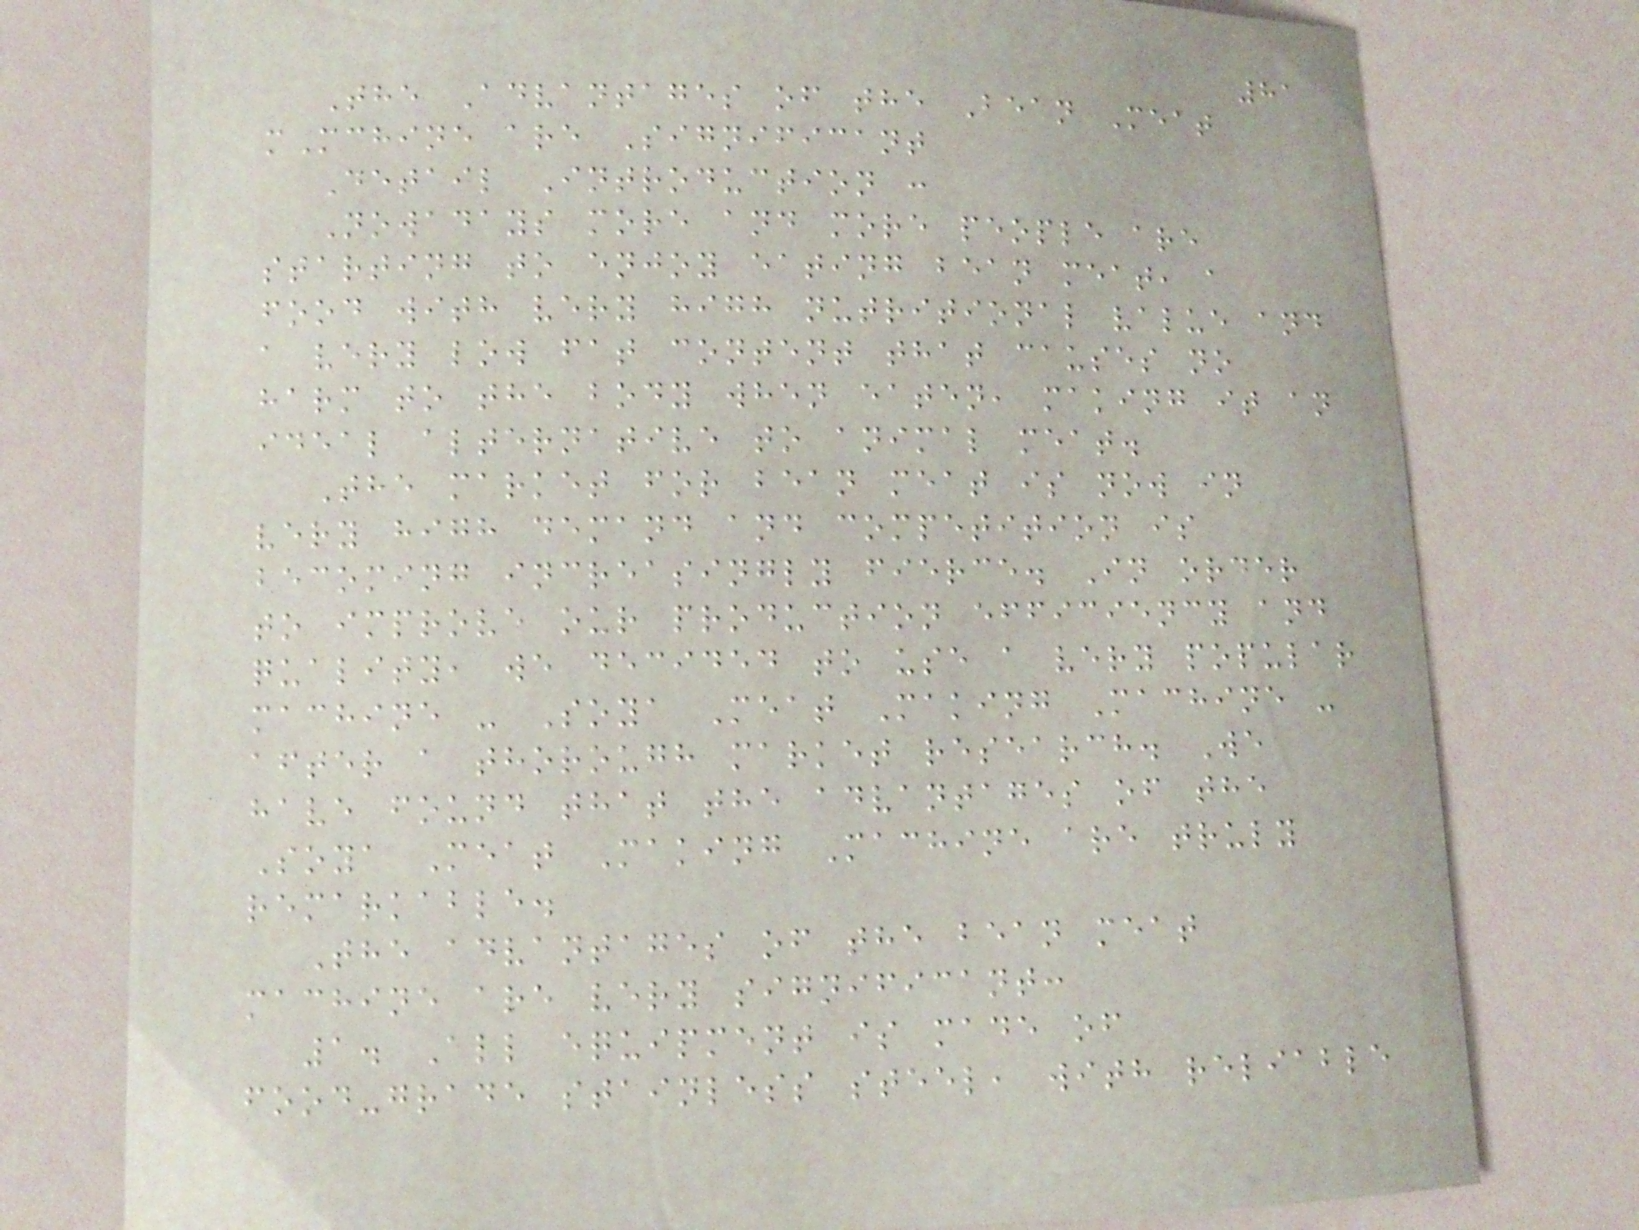81
The Advantages of the Bean Meat
mMchine are Significant
Detail Introduction :
Nowadays more and more people are
starting to enjoy eating bean meat, a
food with very high nutritional value and
a very low fat content that causes no
harm to the body when eaten, making it an
ideal alternative to animal meat.
The market for bean meat is now in
very high demand and competition is
becoming increasingly fierce. In order
to improve our production efficiency and
quality, we decided to use a very popular
machine - Soya Meat Making Machine -
after a thorough market research. We
have found that the advantages of the
Soya Meat Making Machine are truly
remarkable.
The advantages of the bean meat
machine are very significant:
1. All equipment is made of
food-grade stainless steel, with reliable
